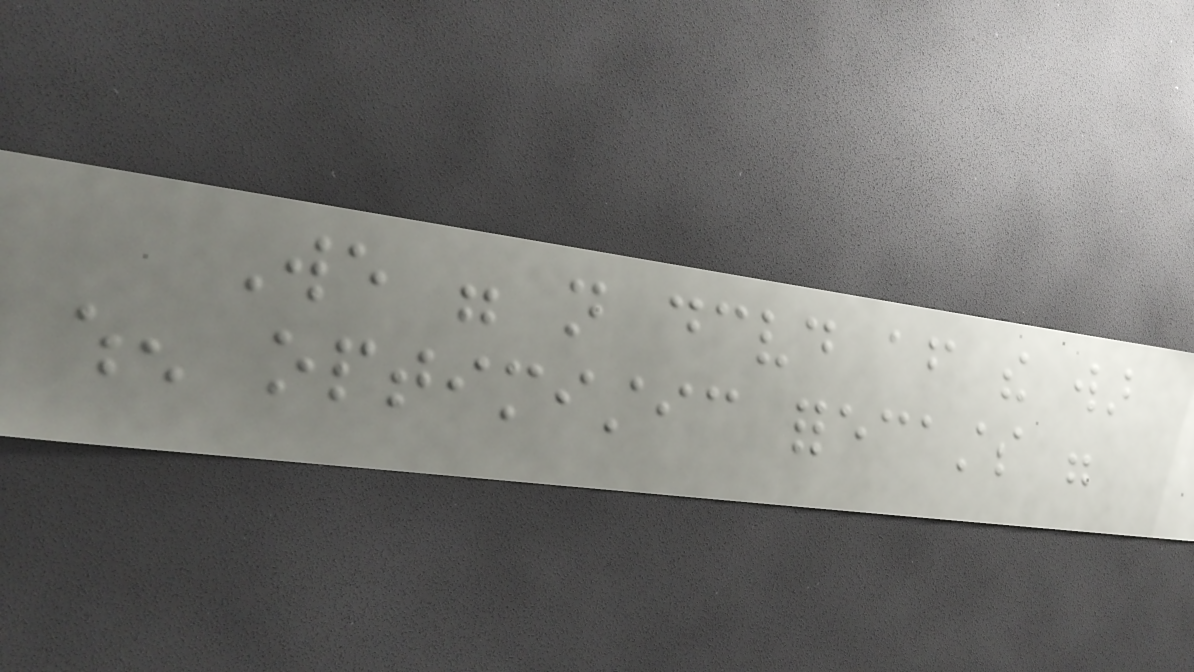We were not deceived after the war
when optimistic forecasts were
